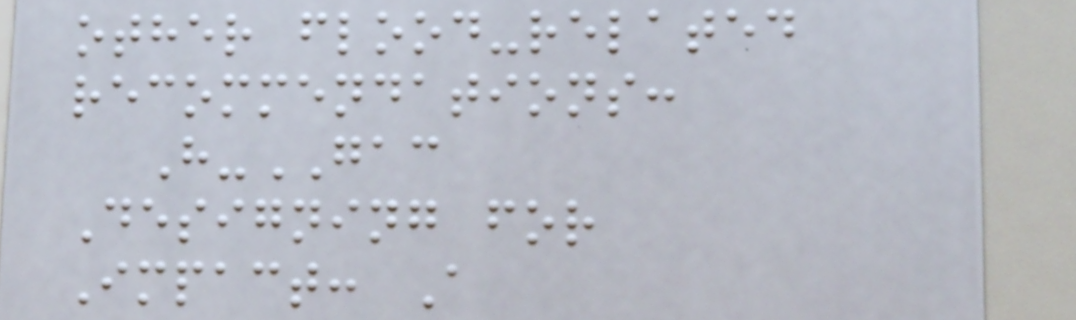other flood-related
recommendations:
H-GAC
Designing for
Impact: A
